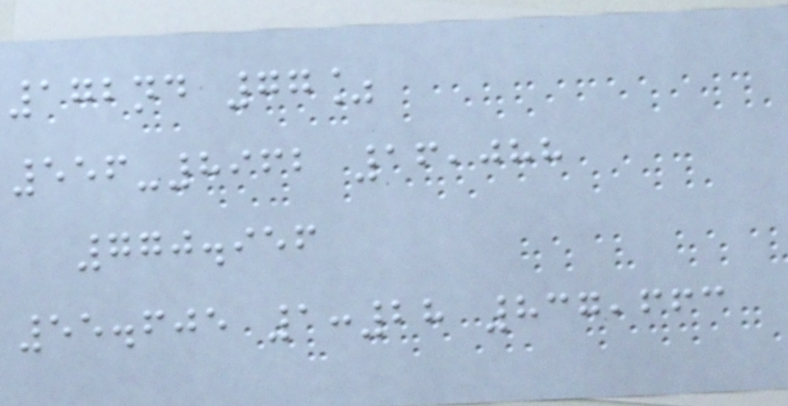172nd 77%
556-8962 16,088
770.956
55.605 1:28 837,663
